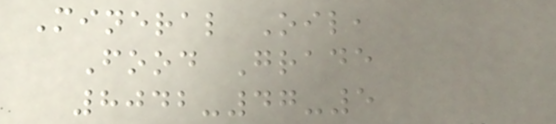Mineral Oil,
Food Grade
8042-47-5
